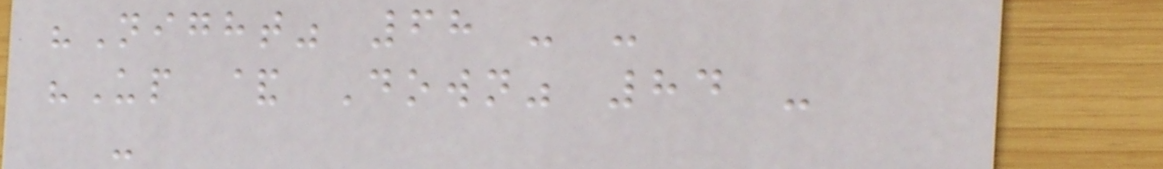"Night" 68 - -
"Up & Down" 84 -
-
